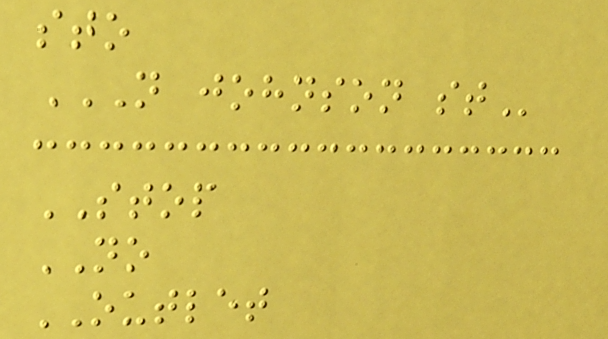sto
N JOHNSON ST
STOP
NO
OUTLET
